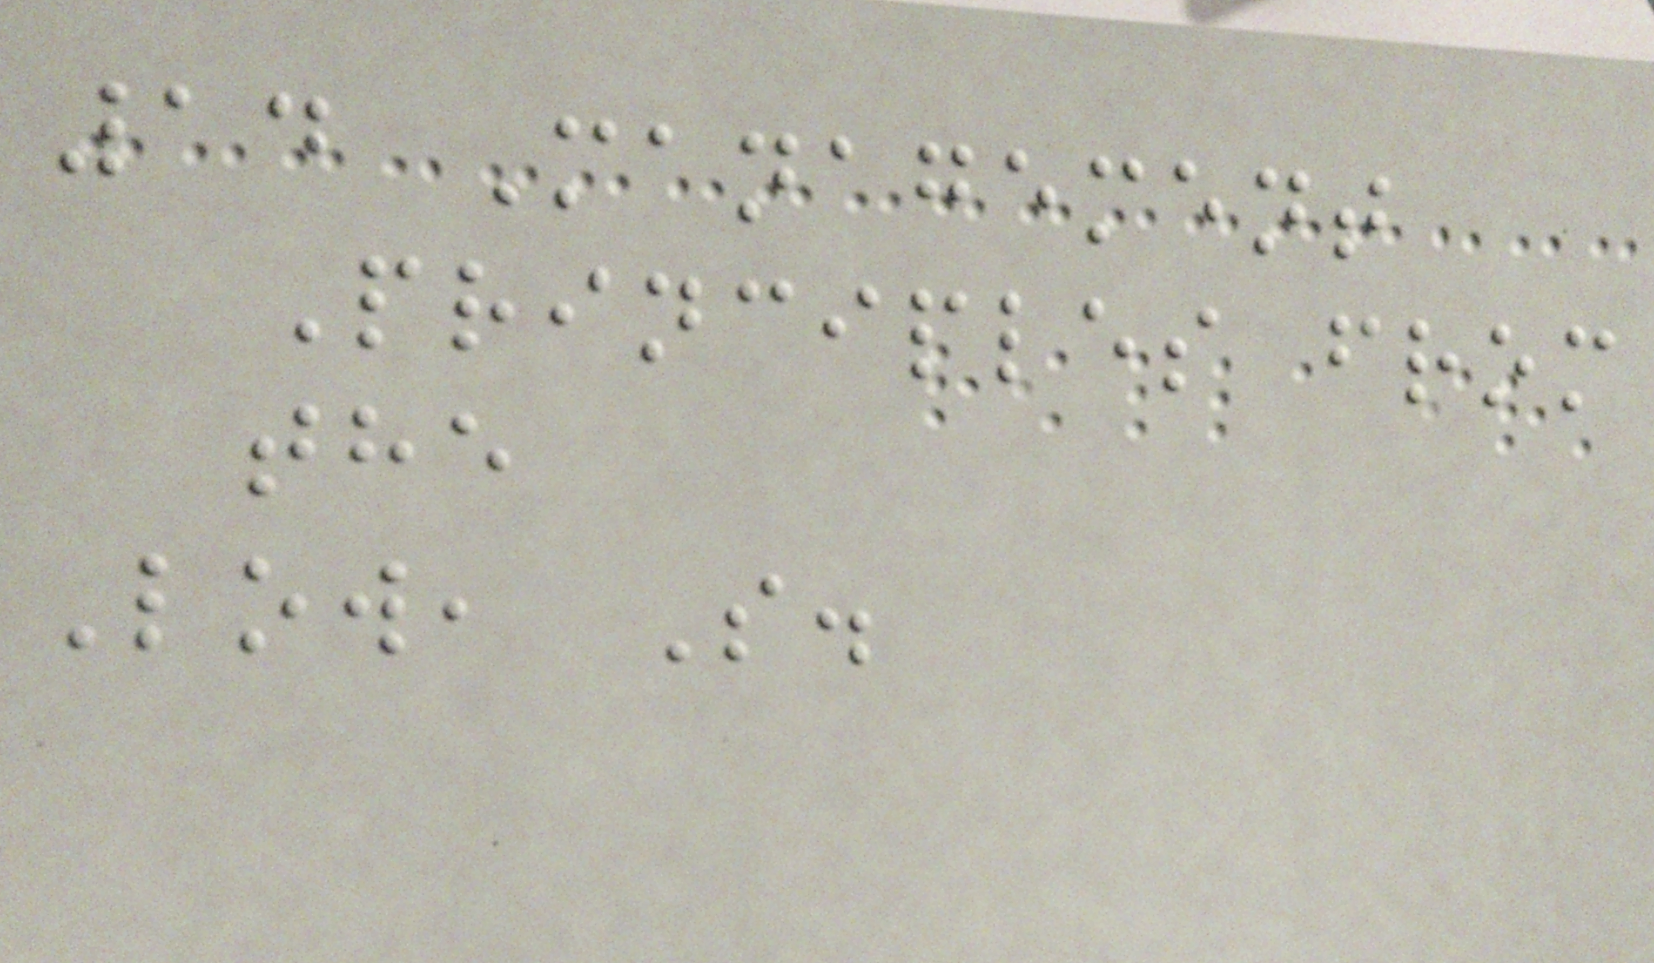14 Management
Principles from
the
Low, S.
